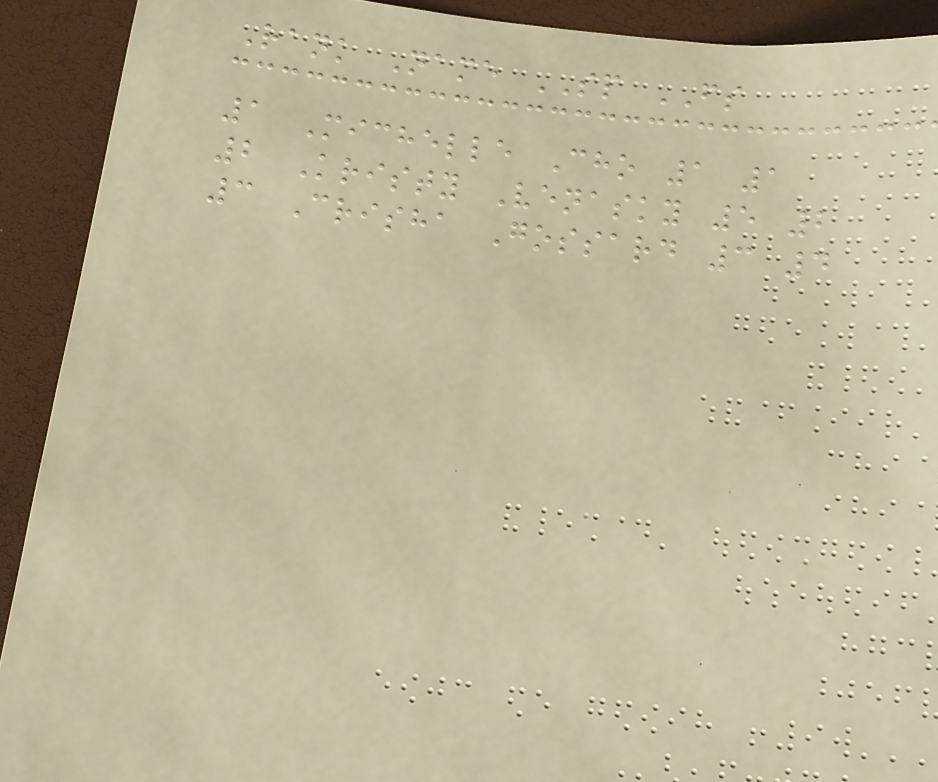Rank Name SP FS
1 Michelle Cho 1 1
2 Kristy Venasky 5 2
3 Crisha Gossard 3 4
